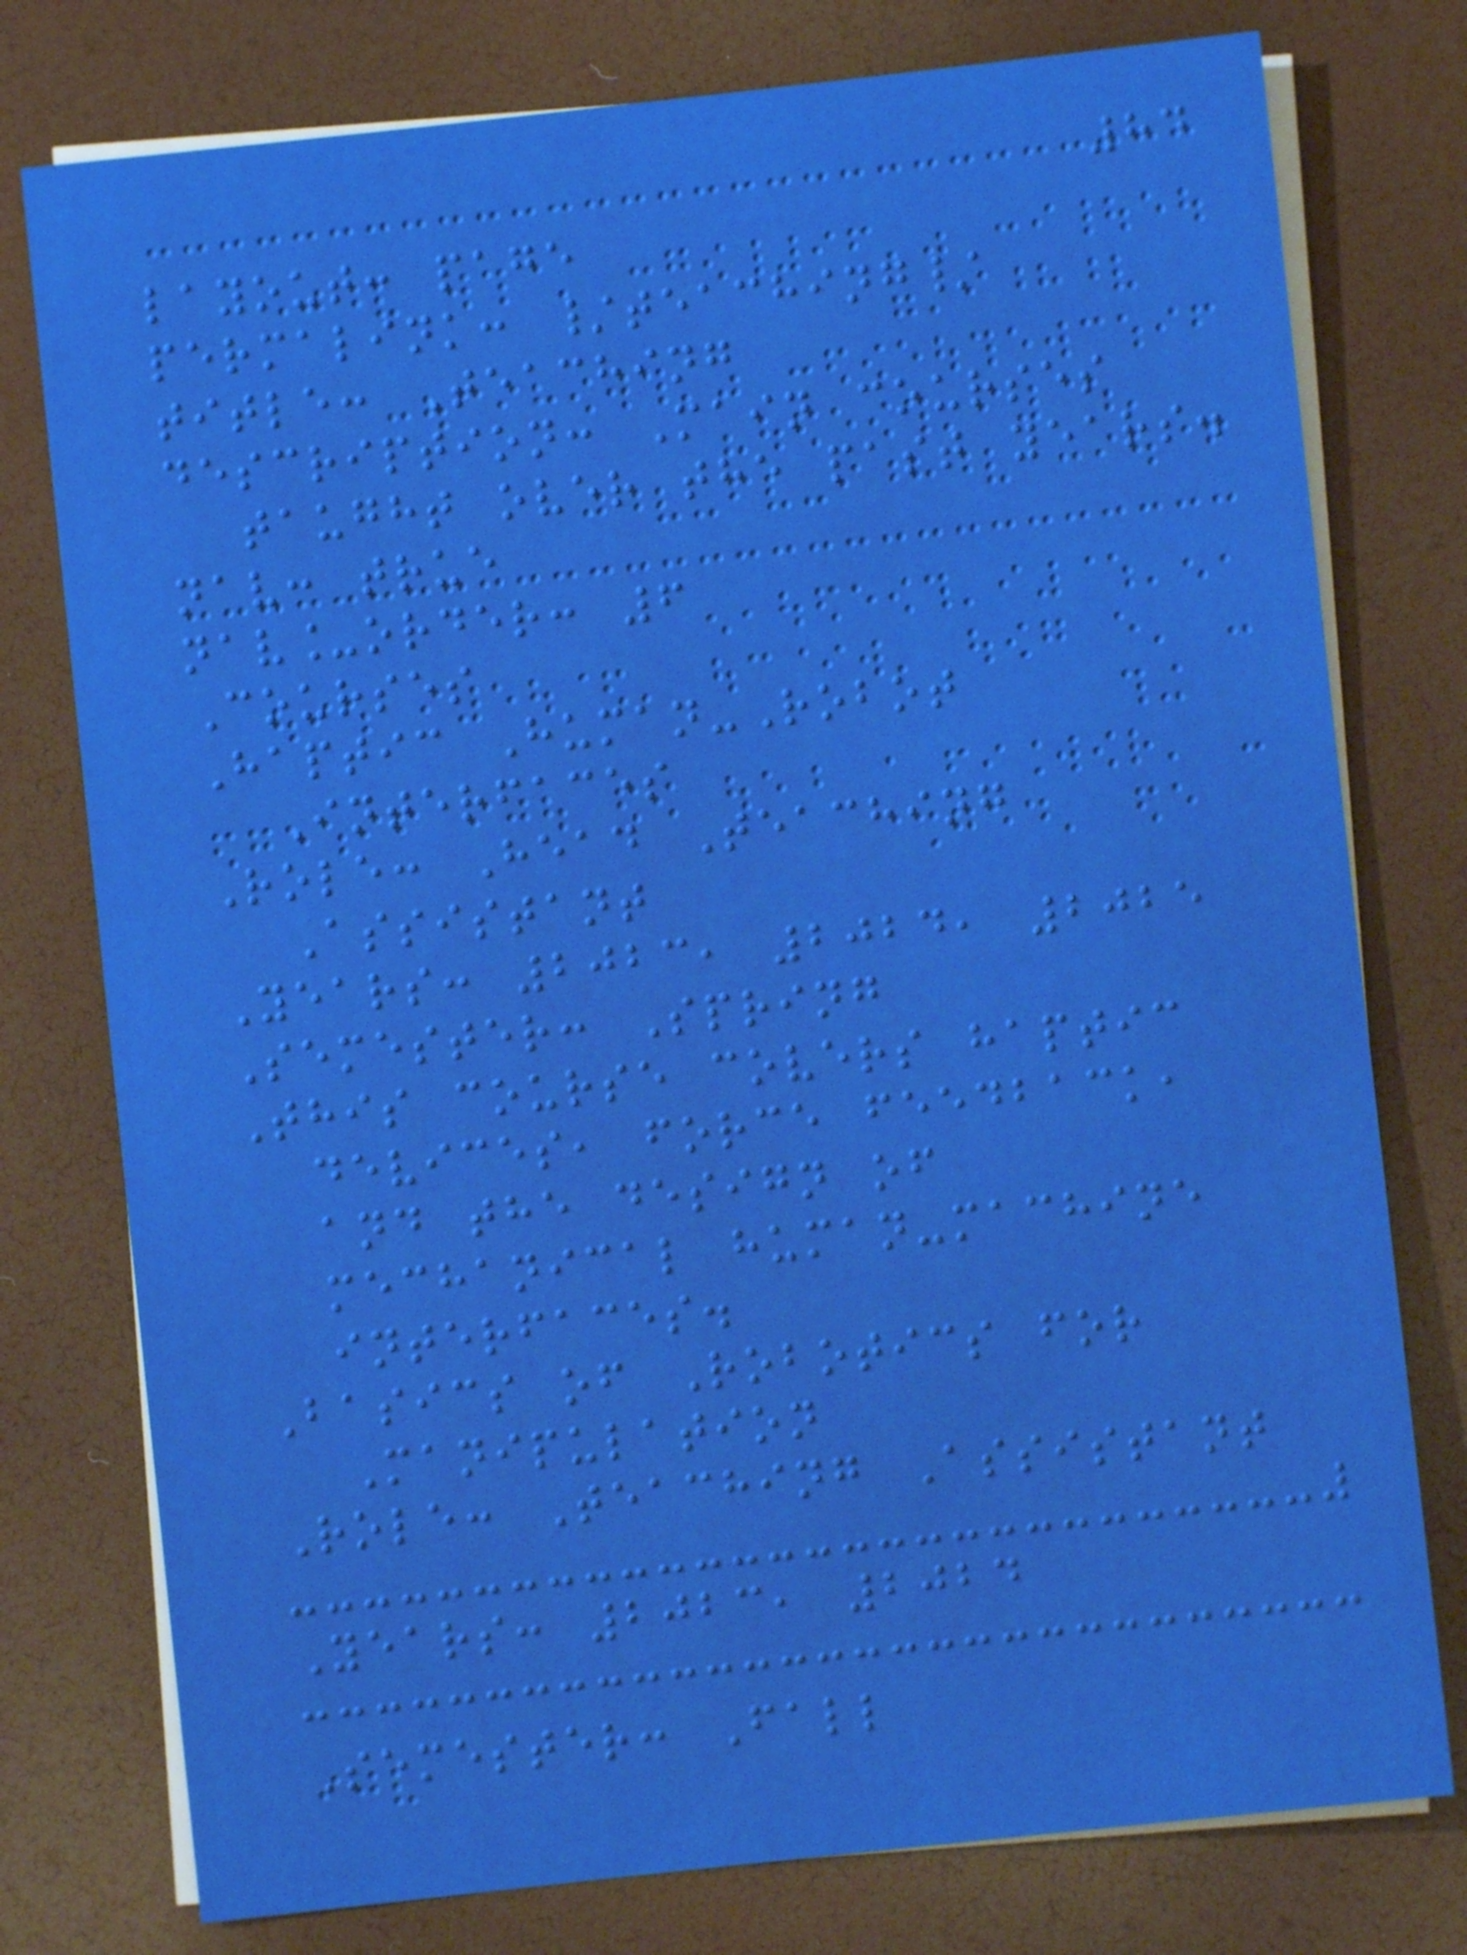84
layout: page
permalink: /teaching/
title: Teaching
description: Main courses
taught over the past years.
nav: true
nav_order: 6
Courses
Haptic Human-Robot
Interfaces
Role: Head Teaching
Assistant
Years: 2023, 2024, 2025
Semester: Spring
This course covers haptic
devices, force feedback,
and the design of
mechanical human-machine
interfaces.
Basics of Robotics for
Manipulation
Role: Teaching Assistant
Years: 2023, 2024
Semester: Fall
